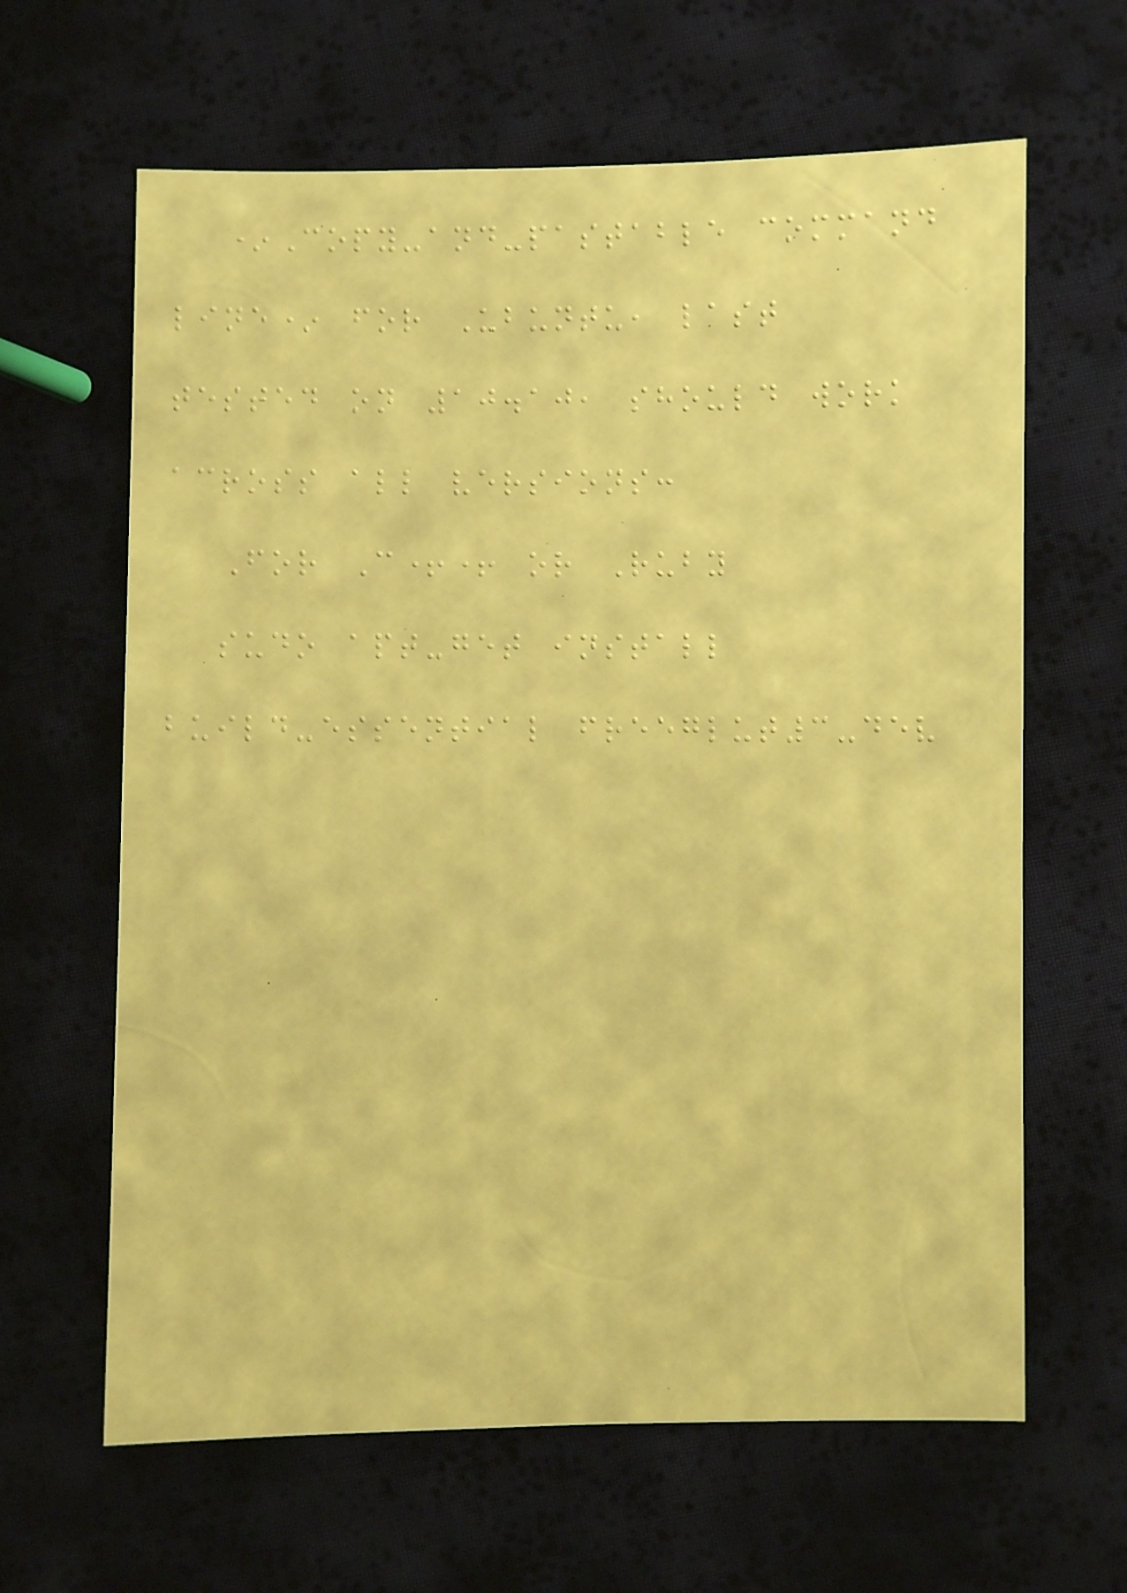*Copy-and-pastable command
line* for Ubuntu, last
tested on 10.10, should work
across all versions:
For C++ or Ruby
sudo apt-get install
build-essential freeglut3-dev
